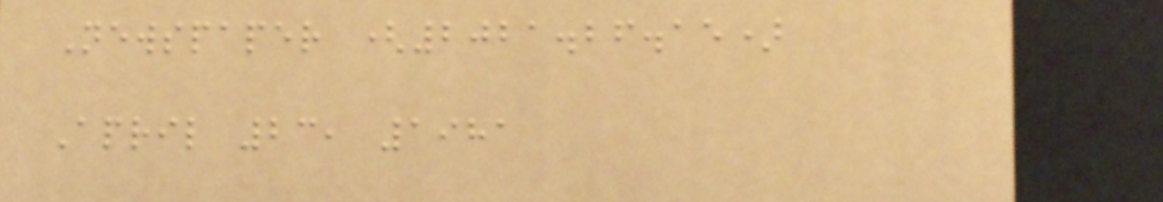Newspaper (2021.26.15)
April 23, 1981
